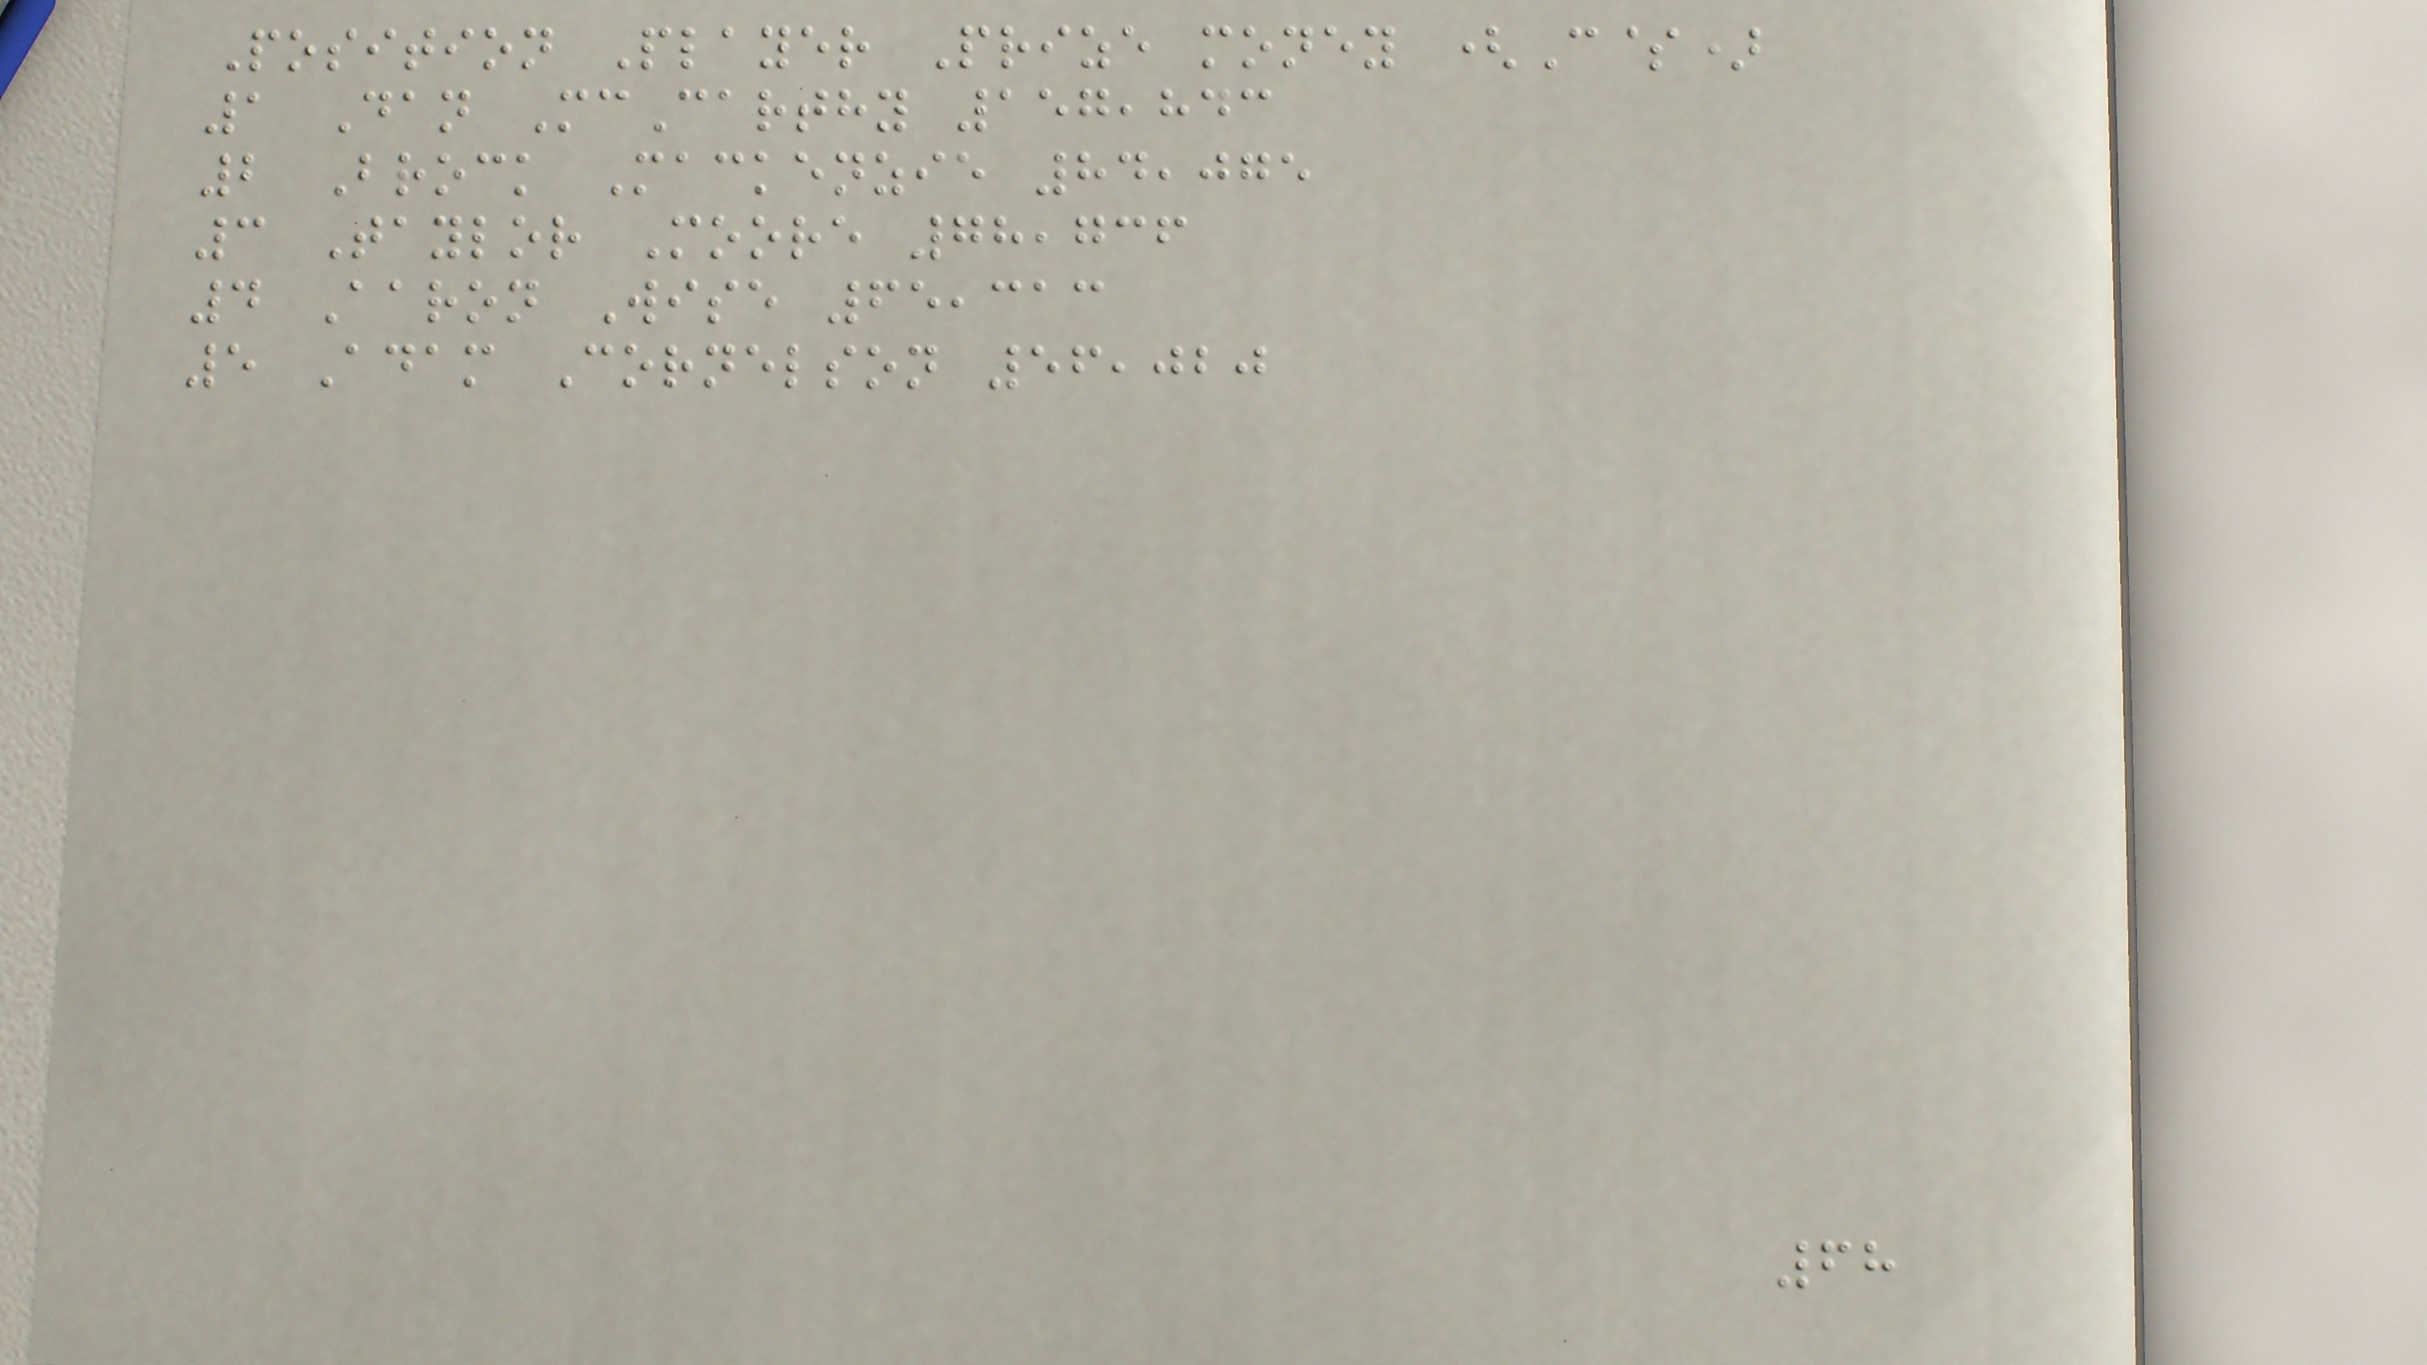Position Player Prize money (C$)
1 Dan McCarthy 157,843
2 Brock Mackenzie 84,075
3 Taylor Moore 78,736
4 Aaron Wise 65,313
5 Adam Cornelson 56,020
68
